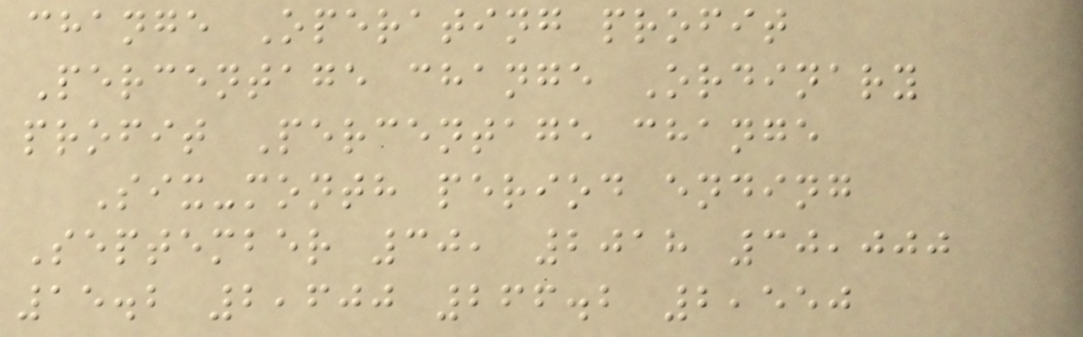change Operating profit
Percentage change Ordinary
profit Percentage change
Six-month period ending
September 30, 2018 30,000
15.2 2,600 266.2 2,550
